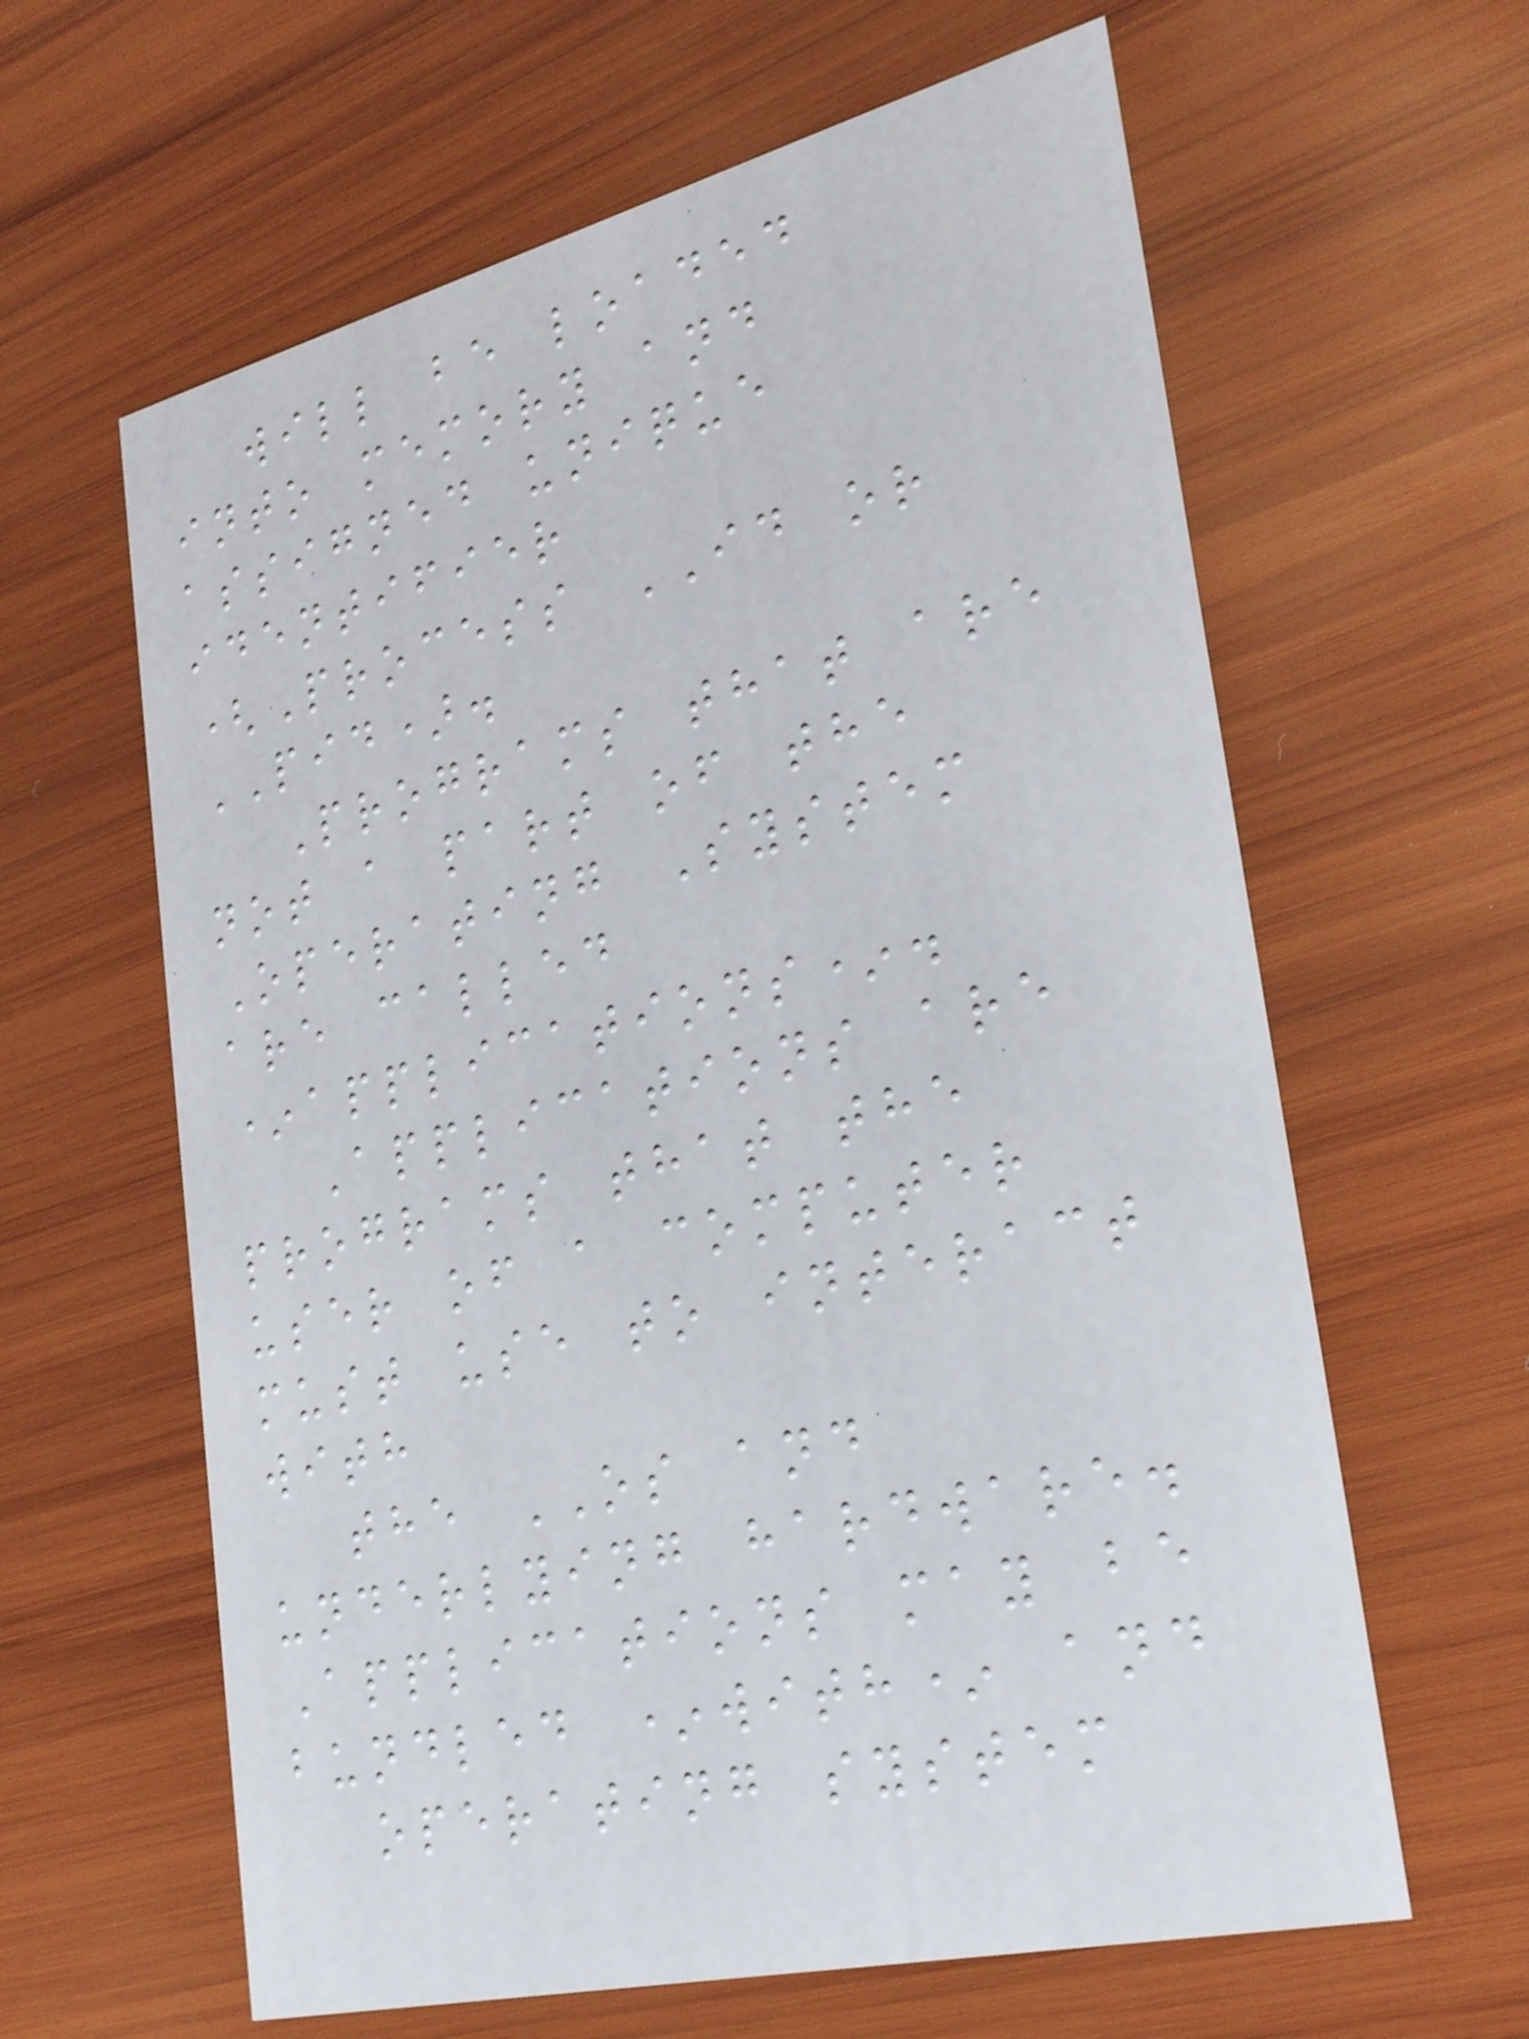will be loaded
into memory and
assigned unique
identifier
(Process ID or
PID).
Programs that are
not a part of the
Operating System
are called
*applications*.
Applications are
programs that the
user of a computer
must use to interact
with
the OS and
underlying hardware.
Applications may be
bundled *with* and
operating system
